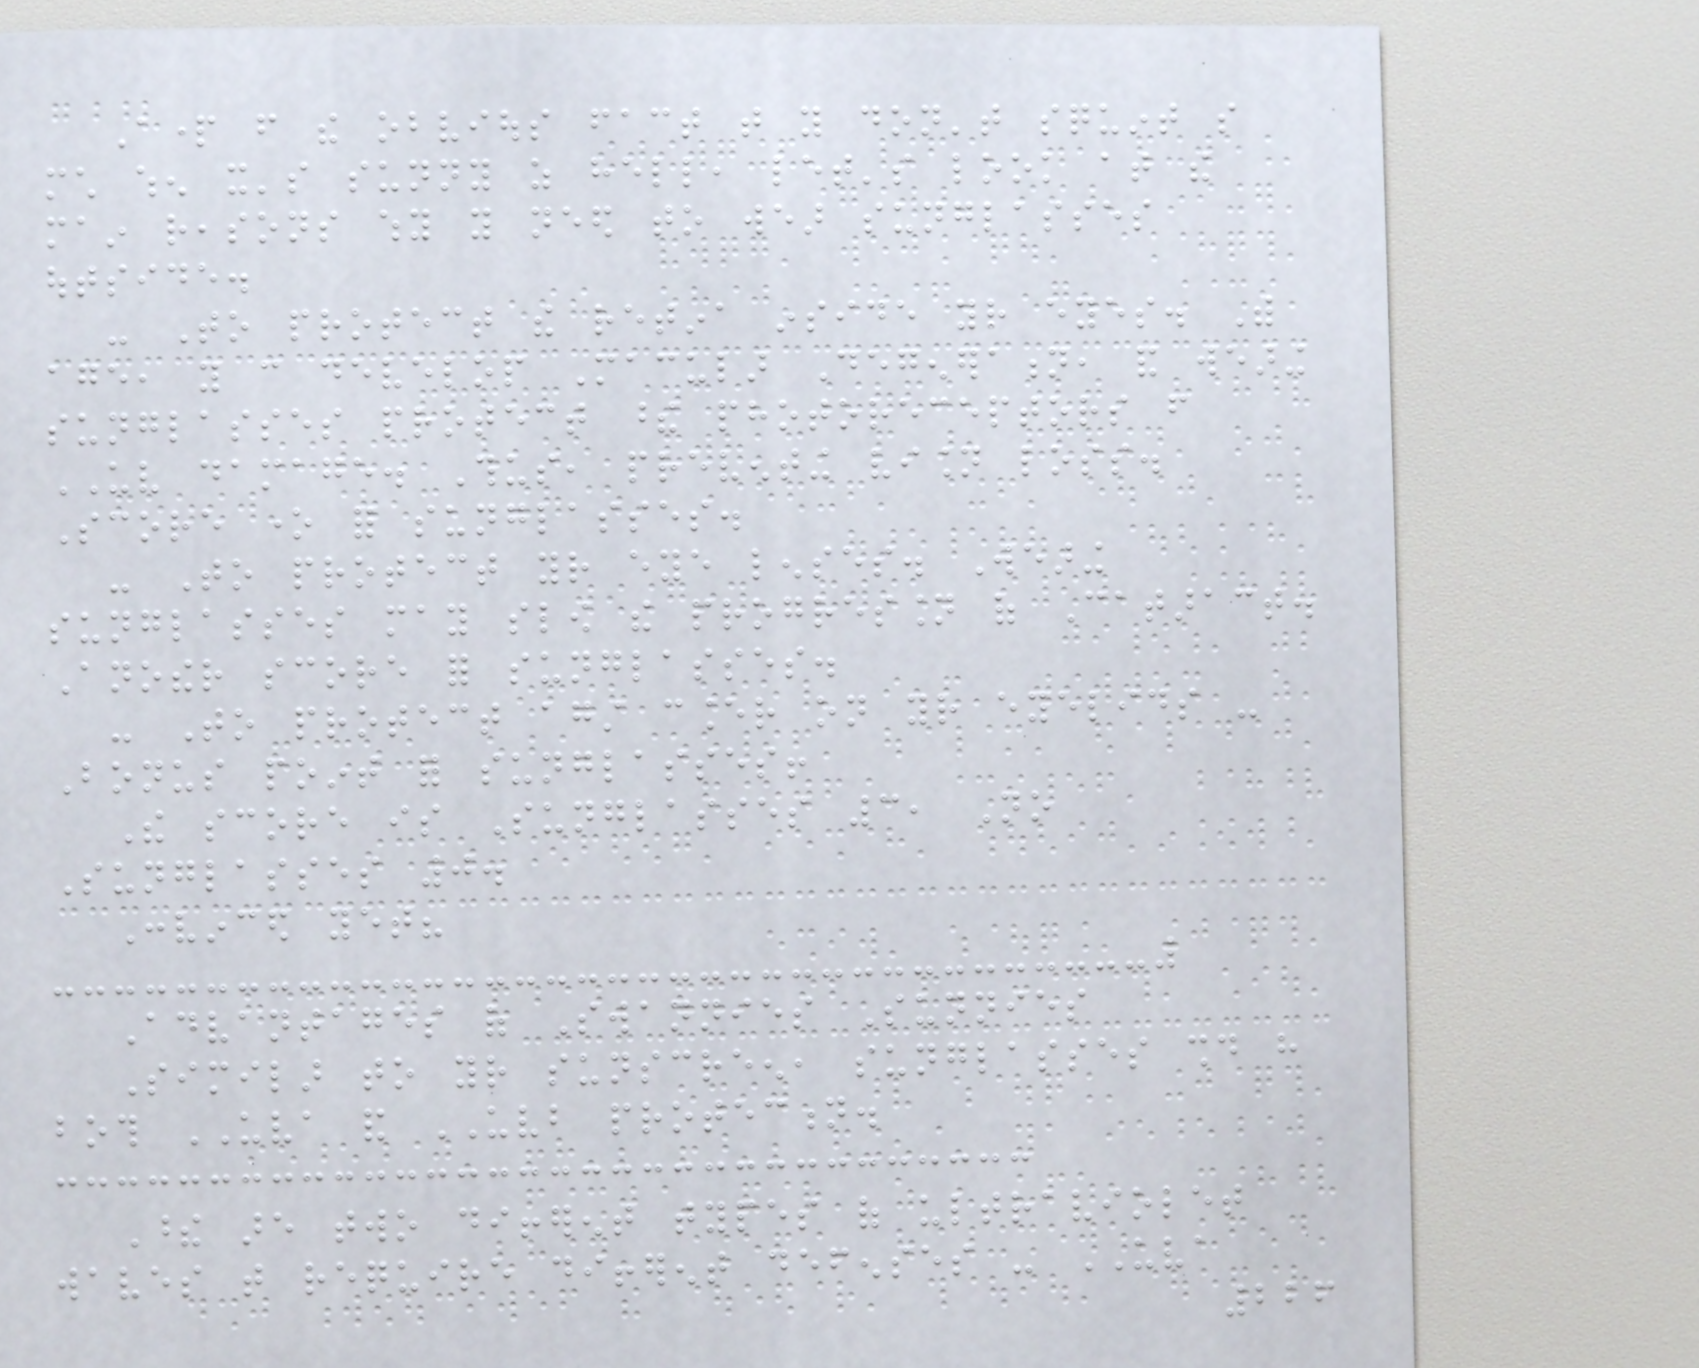Apart from the obvious fact that you don't squint so
much when it's sunny as hell, let's look at the
main reasons why you need to wear sunglasses
outside.
- To protect the retina inside your eyes. With
age, you can develop Macular Degeneration, and wearing
sunglasses protect these photoreceptors from
UV damage. Thus, preventing vision loss.
Score one for sunglasses.
- To protect your eye lenses. Wearing
sunglasses may slow the progression of Cataract.
Another score for sunglasses.
- To protect against cancer on your eyelids -
Bonus point for sunglasses!
The score is Sunglasses 3, No
Sunglasses 0.
Convinced yet?
Advantages of Swannies Sunnies
Similar to your sunscreen, sunglasses should have
both UVA and UVB protection.
These are two different types of ultraviolet
waves that require different defenses - UVA
226
